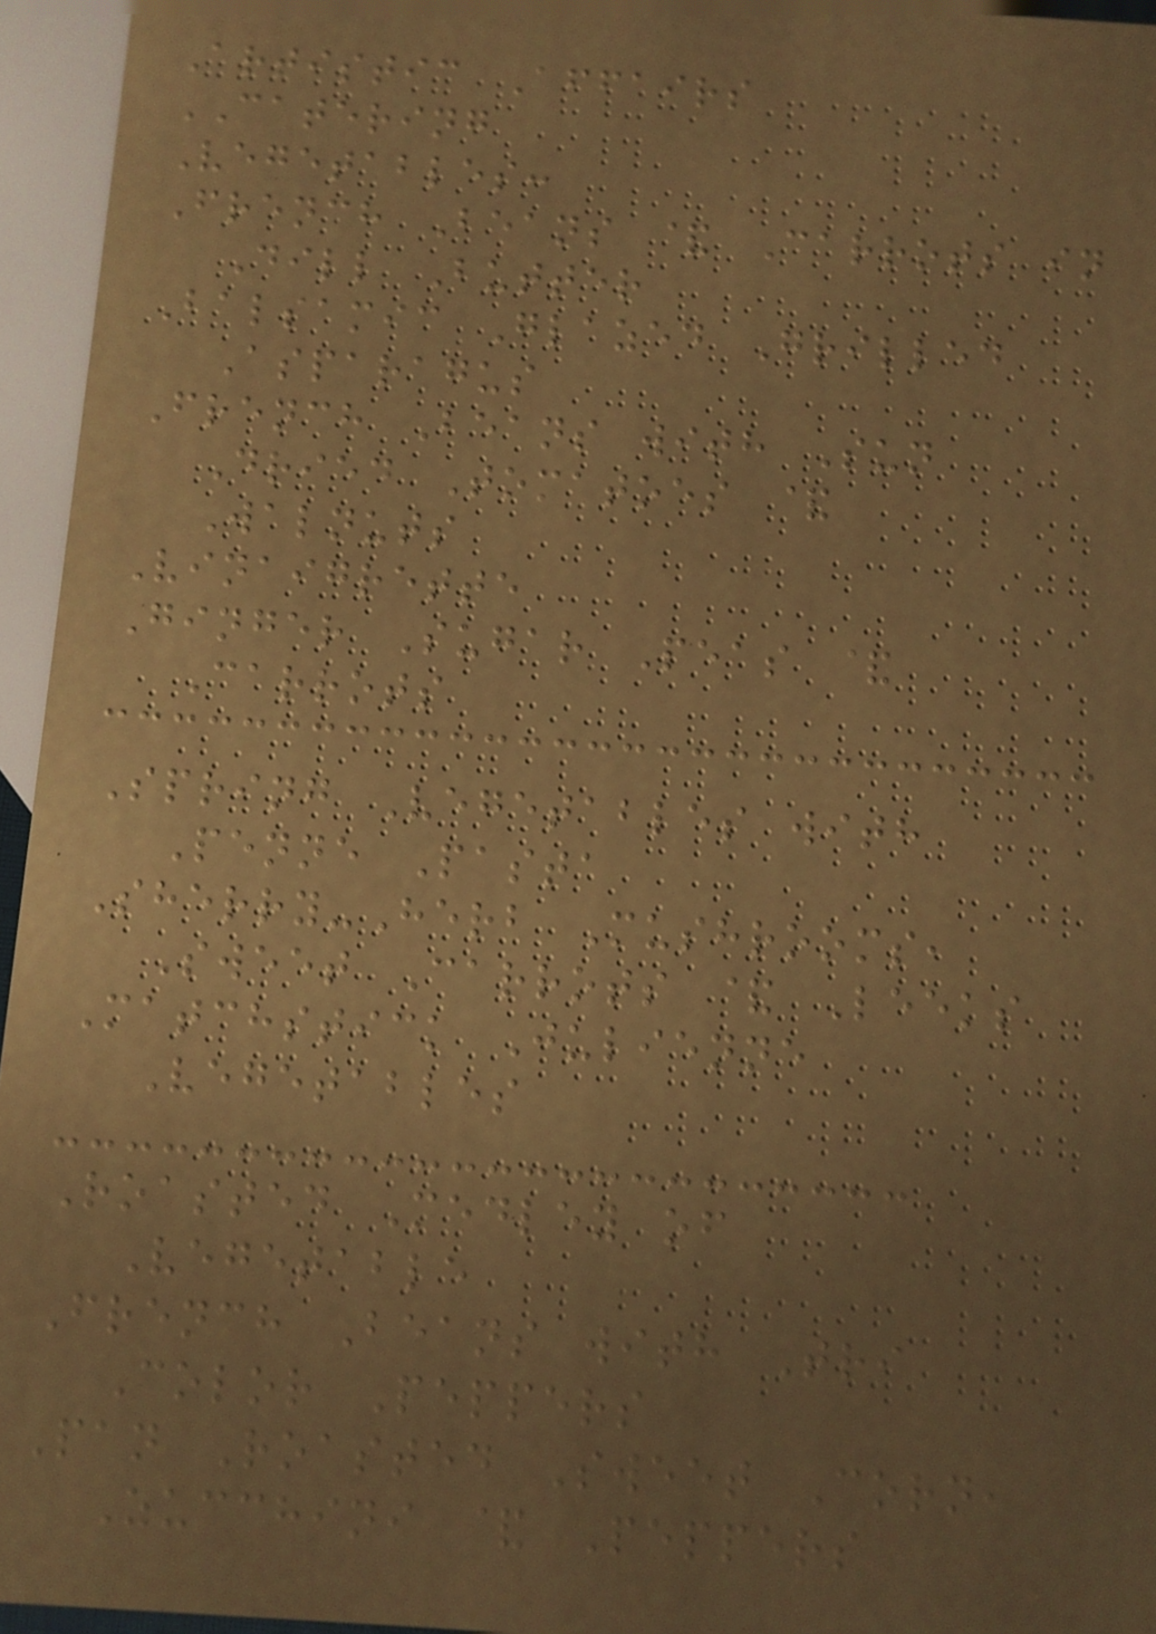Artistic Affairs
CATERING
Vegetables:
French Beans & Carrots in
Dill Butter
Balsamic Glazed Grilled
Asparagus
French Beans with Sun
Dried Tomatoes &
Walnuts
Vinaigrette
Ginger Sugar Peas &
Carrots
Spring Vegetables with
Penne Pasta
Sherry-Herb Mushrooms,
Sweet Carrots & Leeks
Matchstick Julienne
Vegetables
Roasted Medley of
Vegetable
French Beans with Tri
Color Peppers
Pan Roasted Sweet Corn,
Zucchini & Peppers
